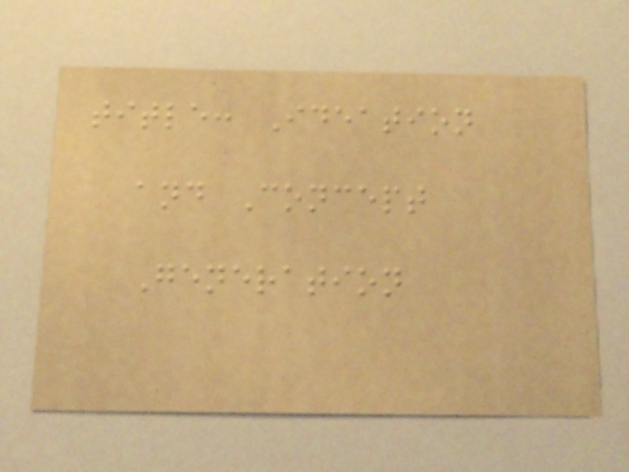title: Ideation
and Concept
Generation
